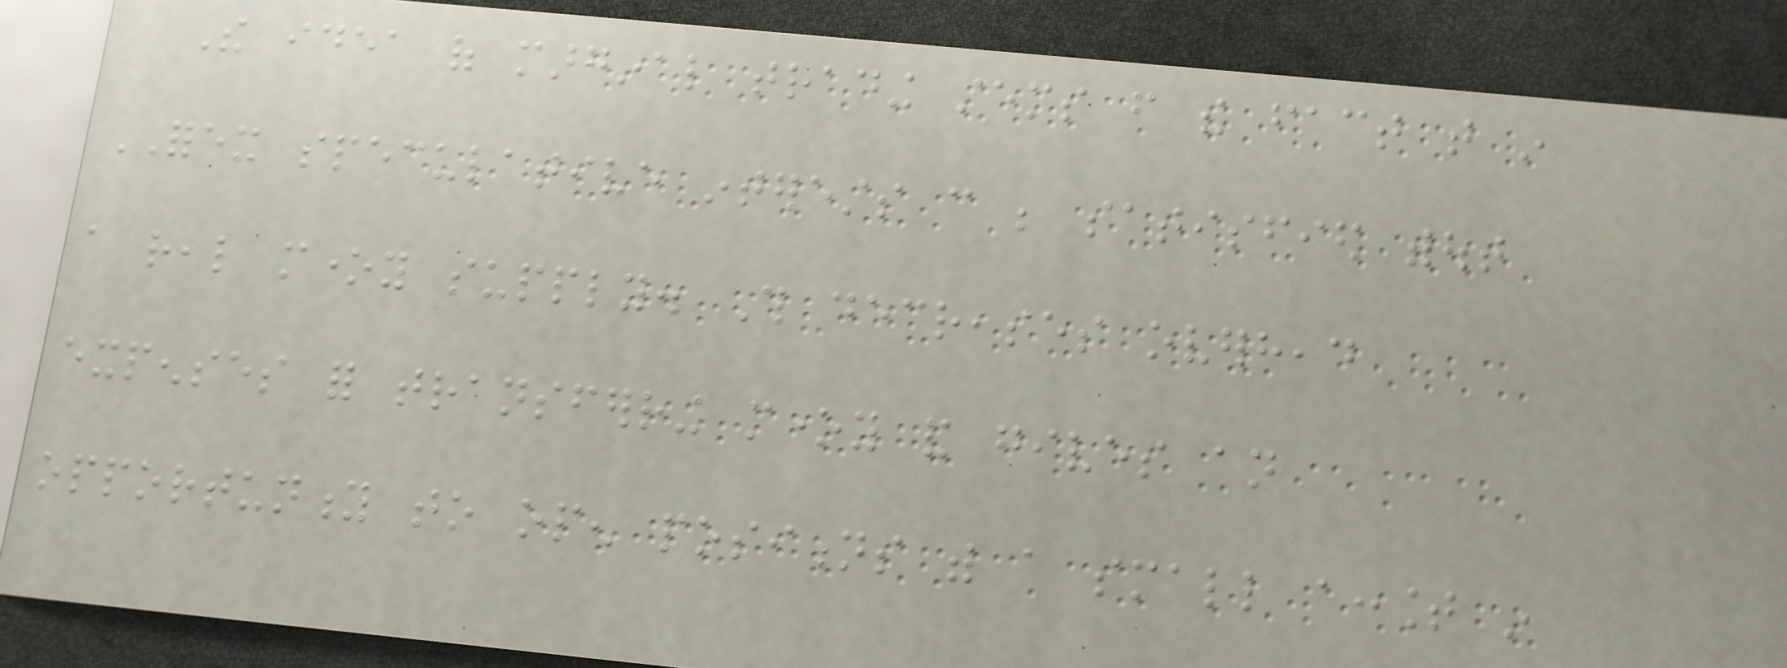The idea of marginal trading stems from the fact that in
FOREX speculative interests can be satisfied without
a real money supply. This decreases overhead
expenses for transferring money and gives an
opportunity to open positions with a small account in
